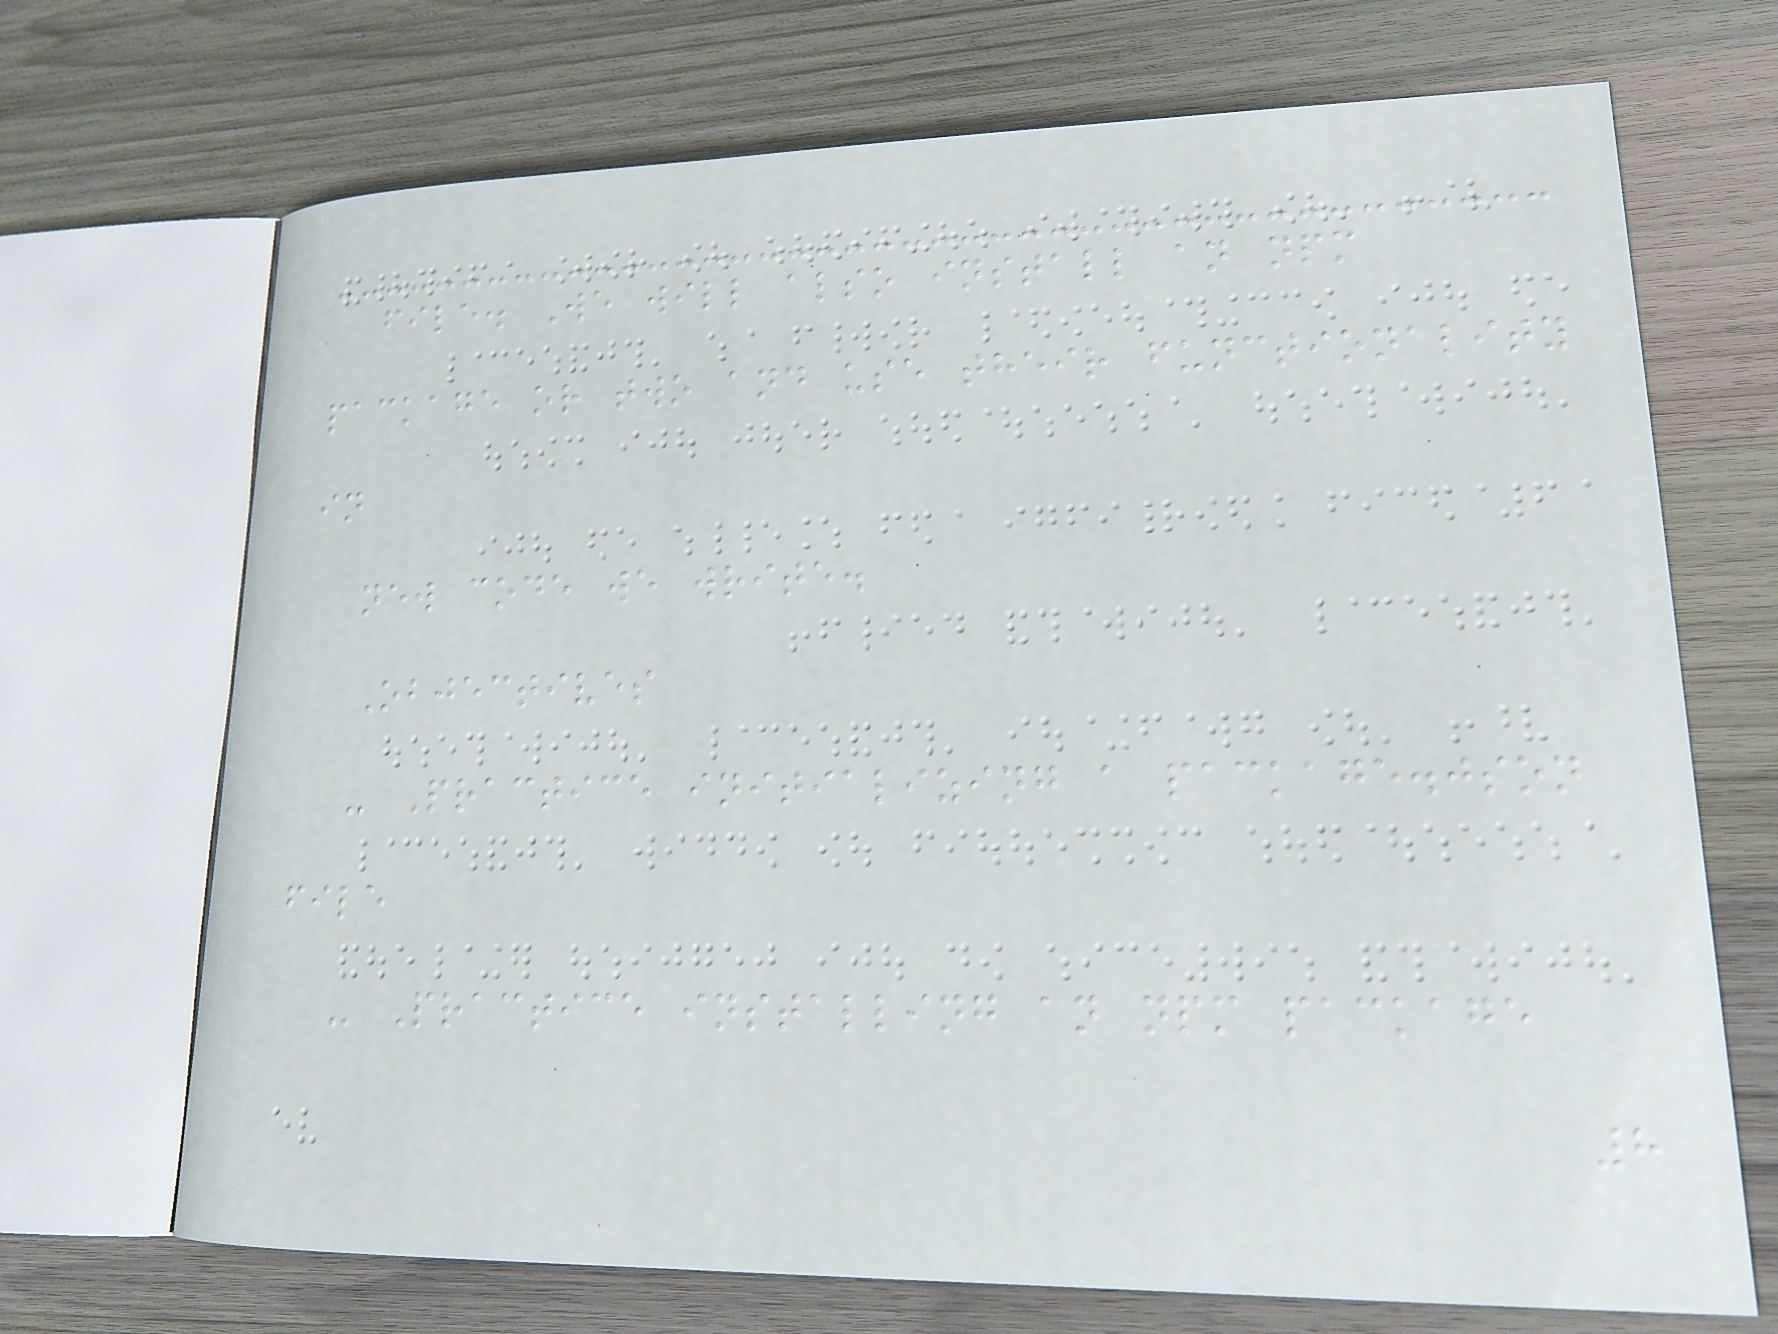file. We will also install an npm
package or two and use their functionality
in
new code we write.
Objectives
- Practice initializing a package.json
file
- Practice installing an npm package
8
